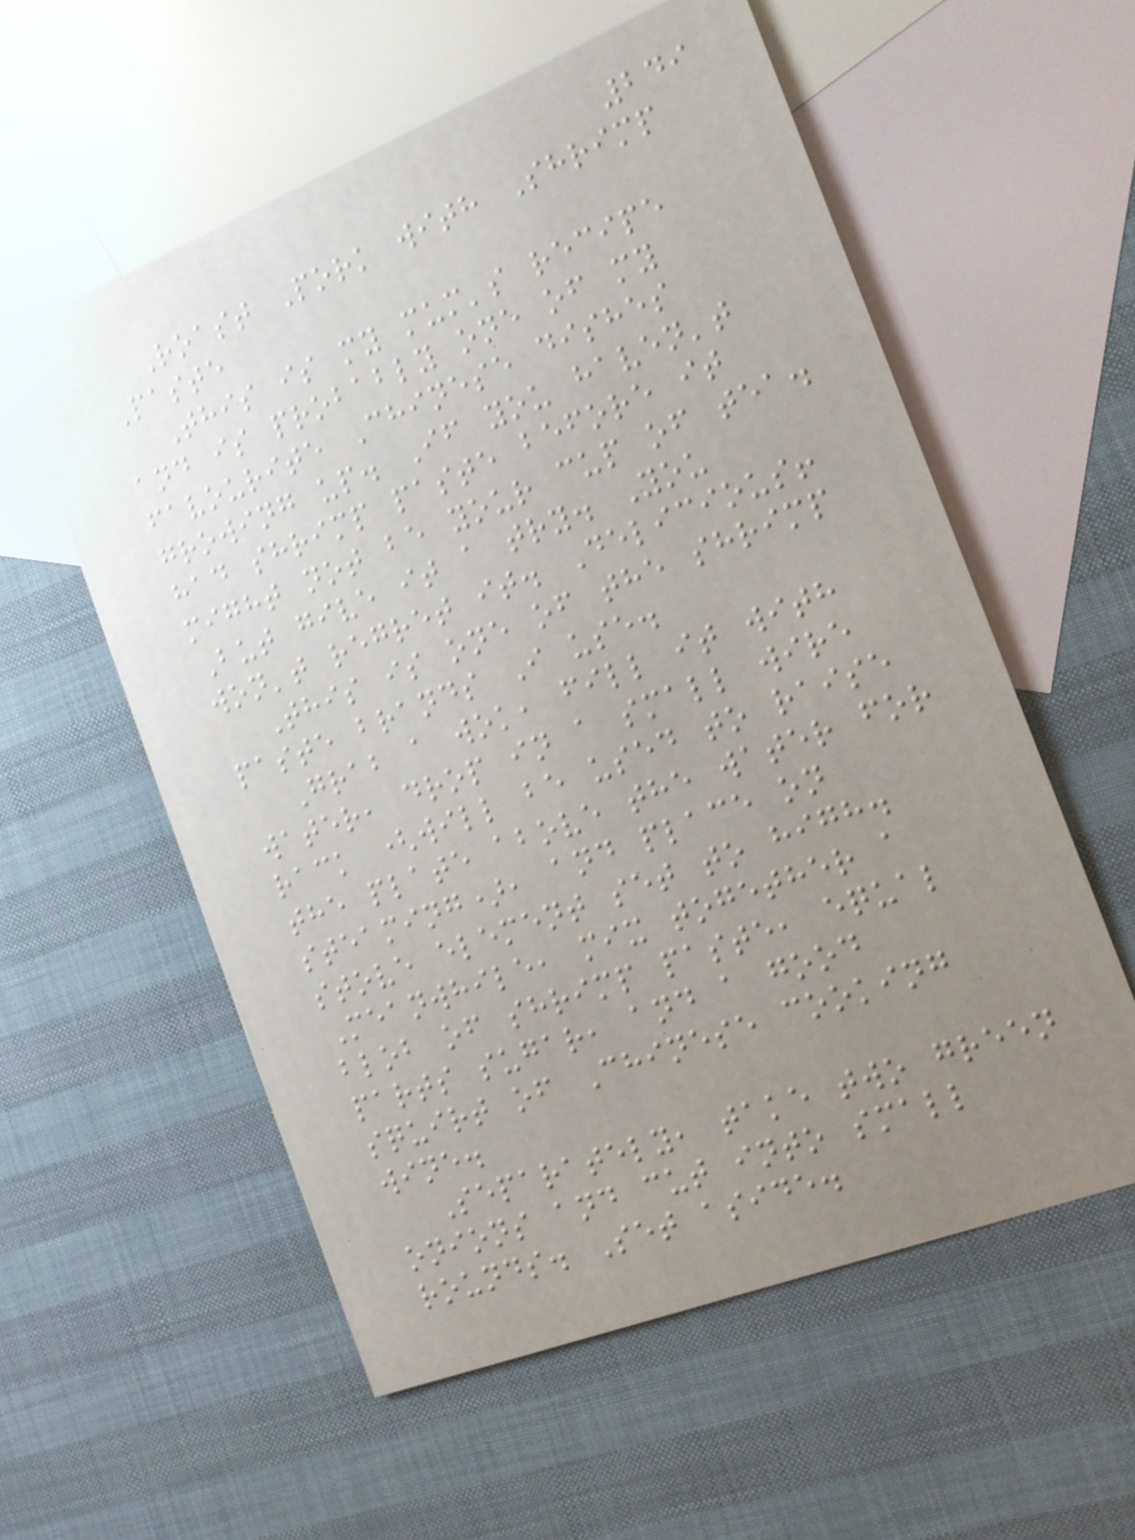249
Roast Pork with Shrimp
Paste
This is my mum's recipe
and is probably one of my
favourite Chinese dishes
growing up. If you haven't
had shrimp paste before it
might not be your cup of tea.
But give it a try. You
won't regret it. Delicious!
This is one of the shrimp
paste brands I use.
Grab a wok, fill it with
water, drop in a small wire
rack (will be used to raise
the plate above the water for
steaming), and place on
stove element set to high.
Meanwhile, mix together a
blob of shrimp paste, equal
parts sugar, and a good
squirt of Chinese cooking
wine.
Separately, take two green
onions and cut into small
rounds. Set aside.
